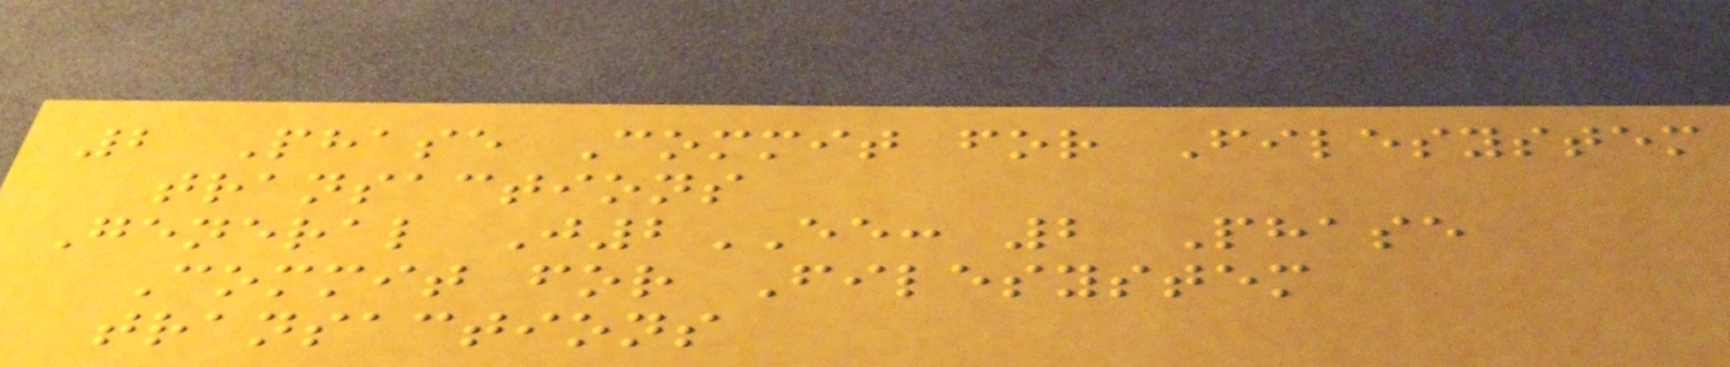2 Phase Commit for Filesystem
transactions
General J2EE: 2 Phase
Commit for Filesystem
transactions
